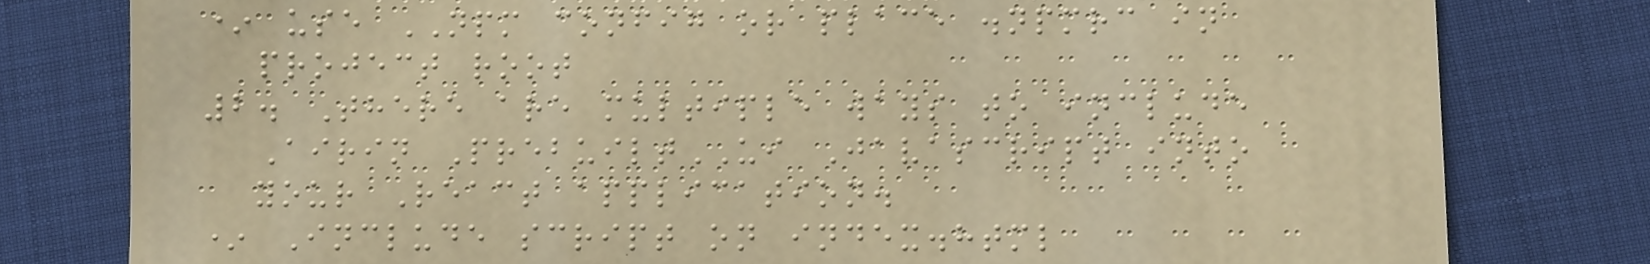* use NPM config or place .npmrc in
project root
2. There are multiple ways to include
Airin PrebuiltUI Javascript into
your React application.
* Include script on index.html
